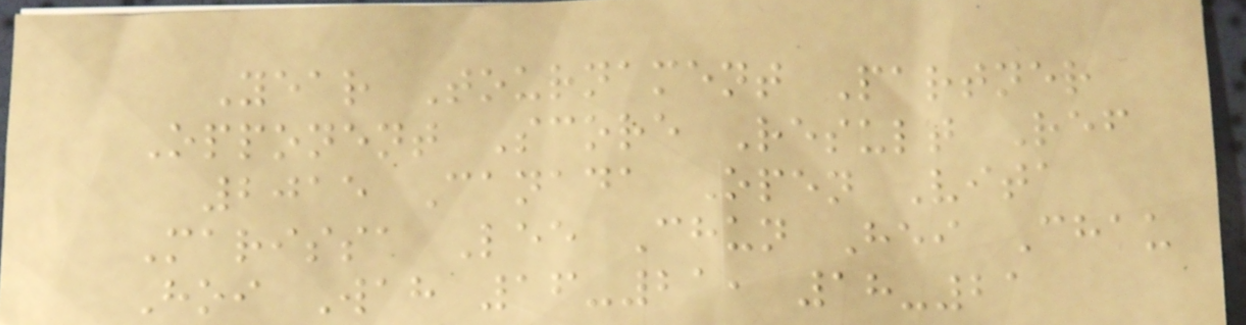Year Tournament Partner
Opponent Score Result Ref
2015 Canada Open Vita
Marissa Lee Chun Hei Chau
Hoi Wah 16-21, 18-21
